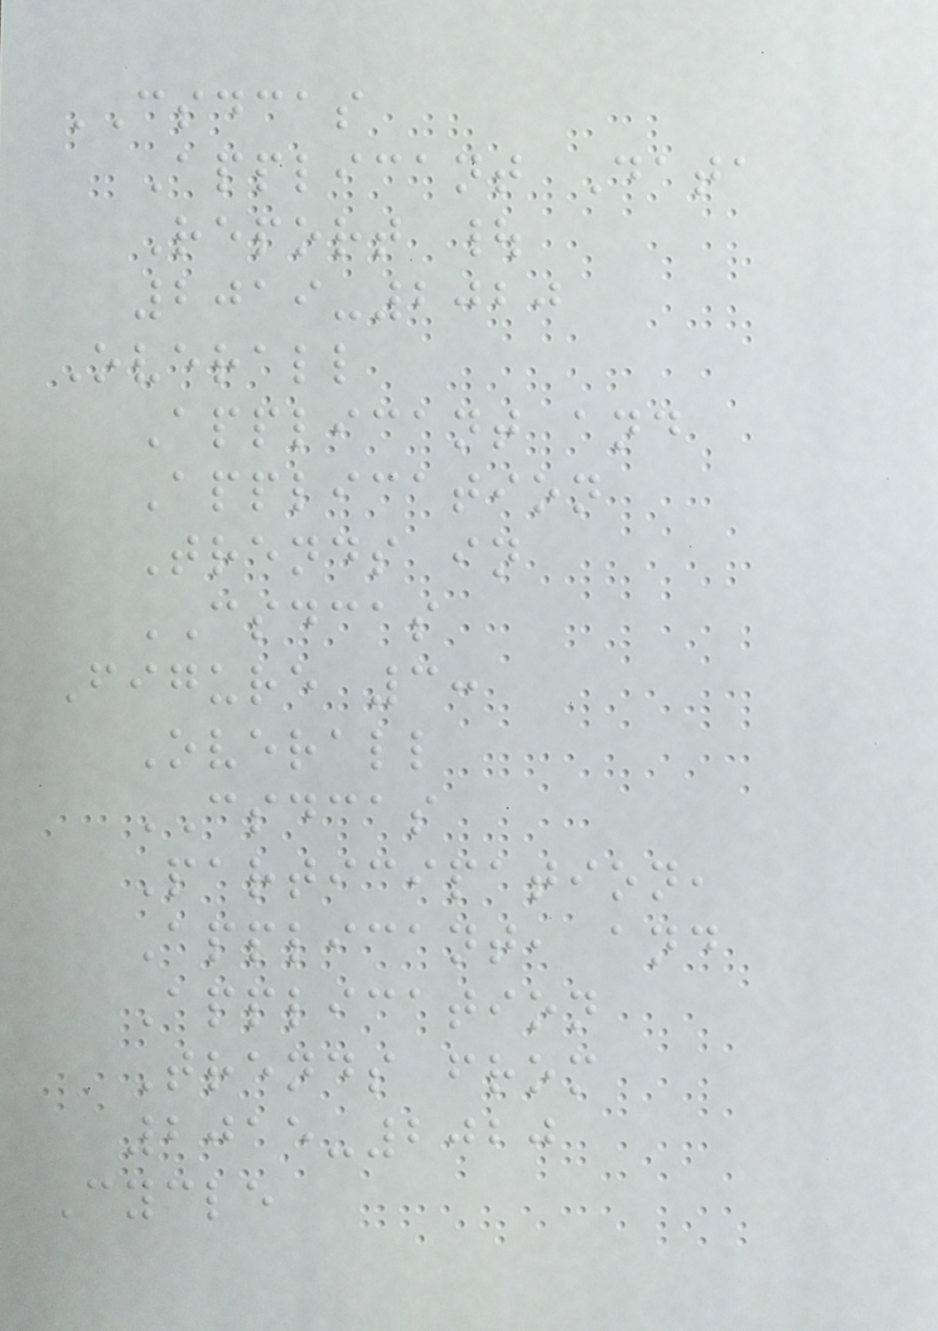CSDCAS
Applicant Data
Report |
2019-2020
Overall
Applicant and
Application
Trends in
CSDCAS
Figure 3:
Overall
CSDCAS
Participation,
Applicant, and
Application
Trends from
2015-2020
Cycle
